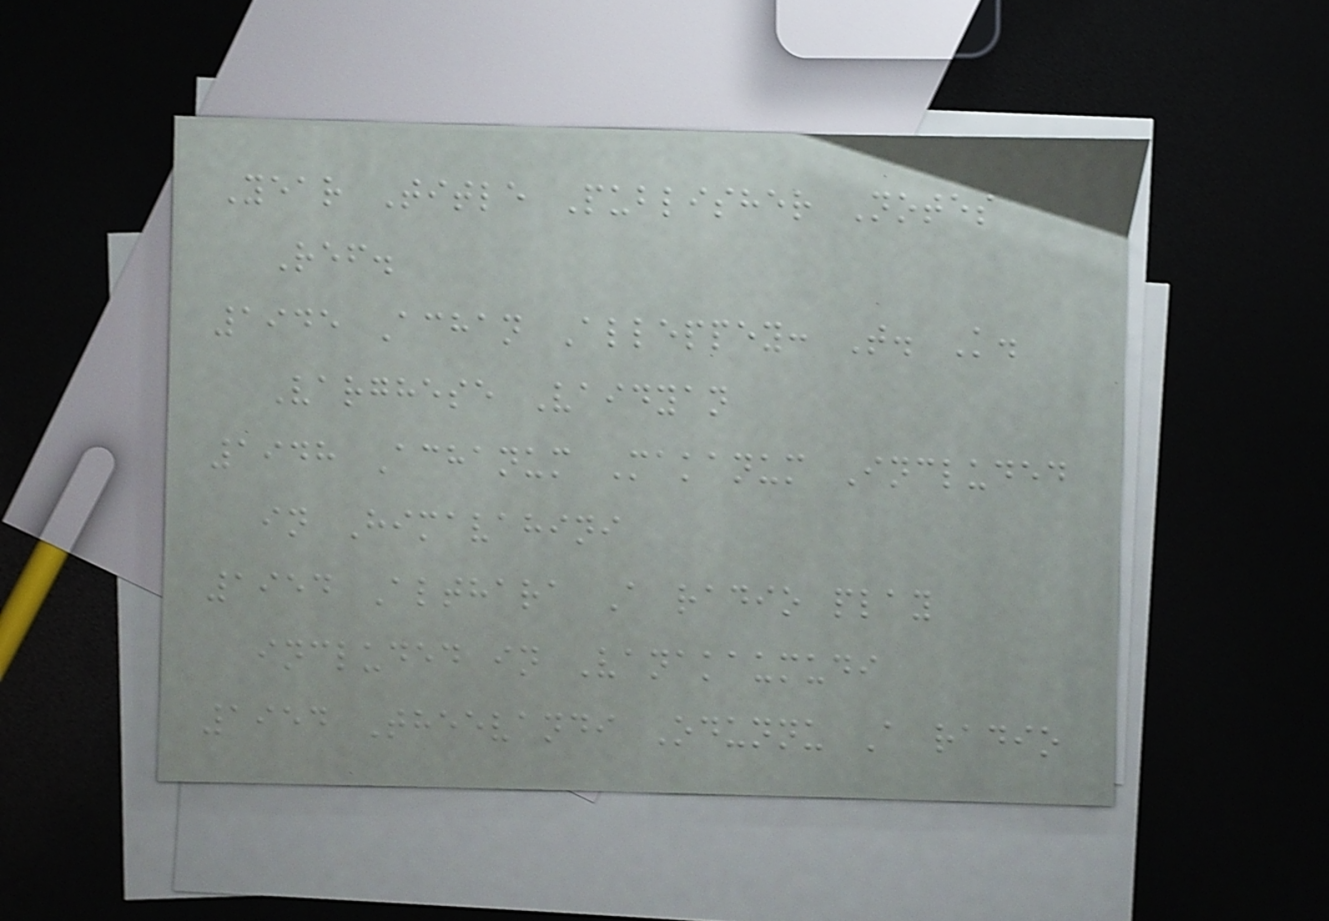Year Title Publisher Notes
Ref.
1945 Achan Alleppey: T. K.
Varghese Vaidyan
1948 Achanum Makanum Included
in Himavahini
1954 Althara A radio play
included in Vanakaumudi
1954 Theevandi Odunnu A radio
